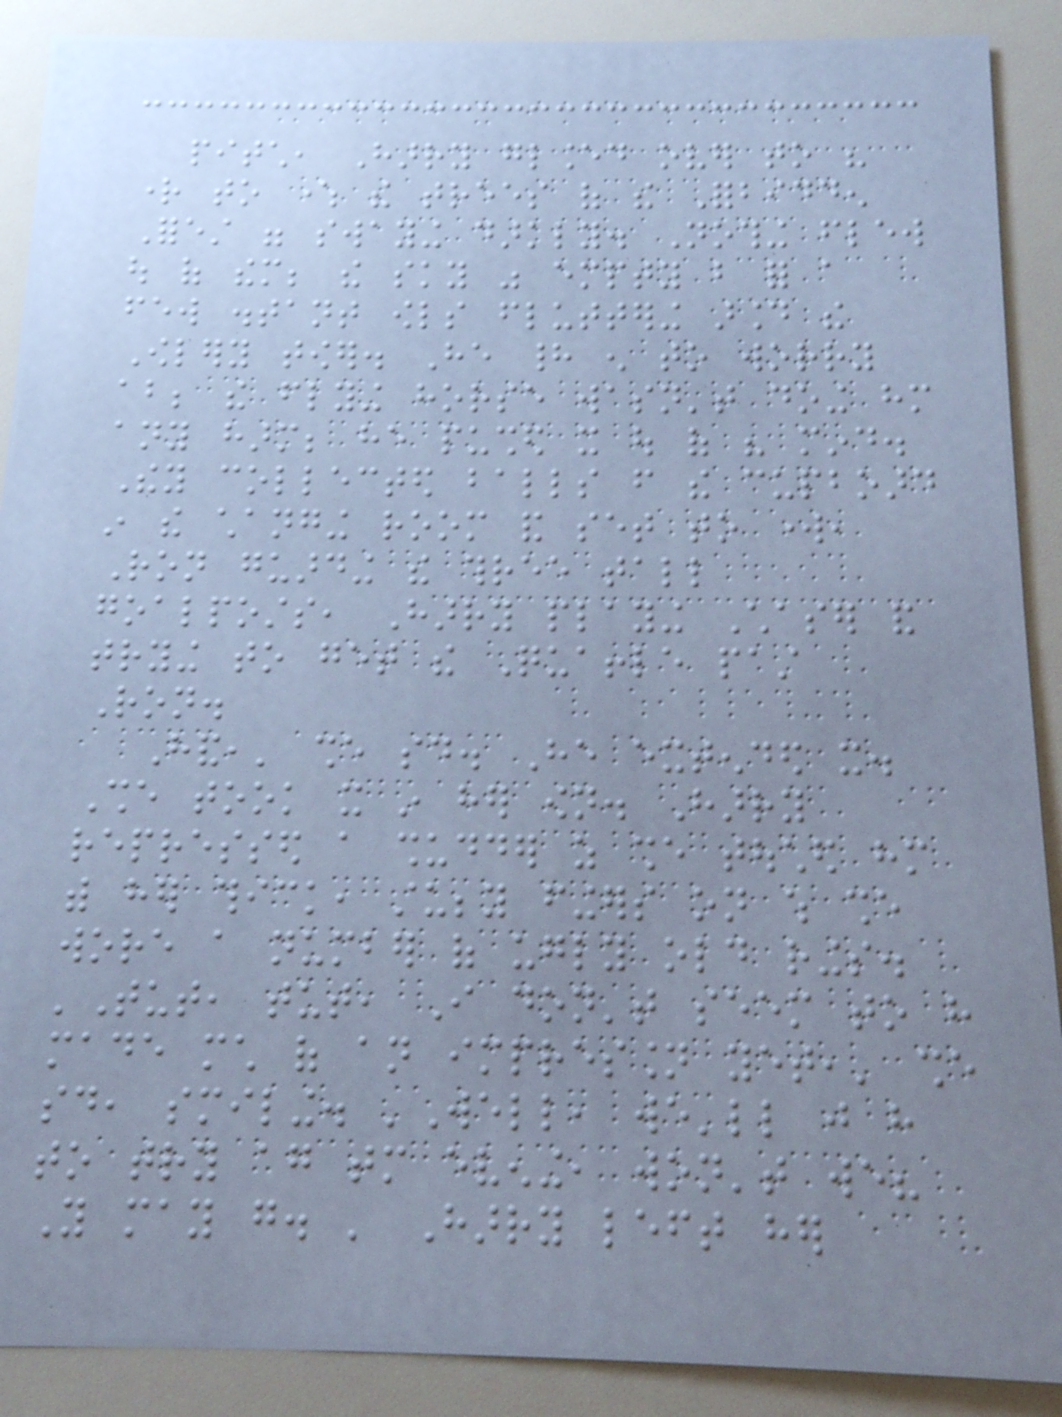pitch, Harry glanced over to his
right to where the trees of the Forbidden
Forest were swaying darkly. Nothing flew
out of them; the sky was empty but for a
few distant owls fluttering around the
Owlery tower. He had enough to worry
about; the flying horse wasn't doing him
any harm; he pushed it out of his mind.
They collected balls from the cupboard
in the changing room and set to work,
Ron guarding the three tall
goalposts, Harry playing Chaser and
trying to get the Quaffle past
Ron.
Hand,' she said. He extended it.
She took it in her own. Harry
repressed a shudder as she touched him
with her thick, stubby fingers on which she
wore a number of ugly old rings.
'Tut, tut, I don't seem to have
made much of an impression yet,' she
said, smiling. 'Well, we'll just have
to try again tomorrow evening, won't we?
You may go. ' Harry left her
